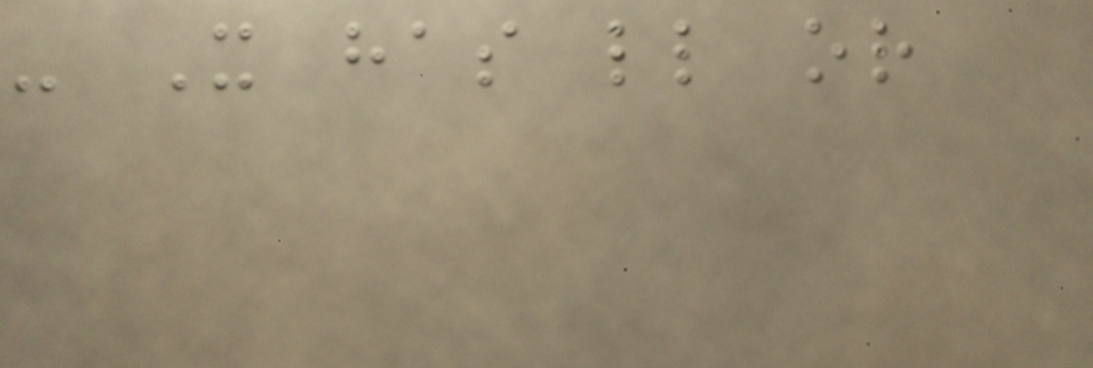- It has little or
